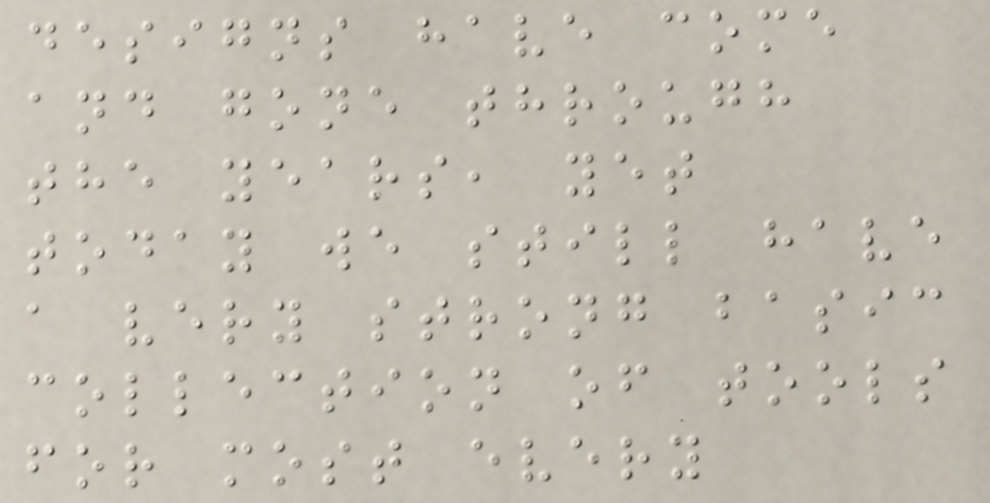designs have come
and gone through
the years, yet
today we still have
a very strong basic
collection of tools
for most every
